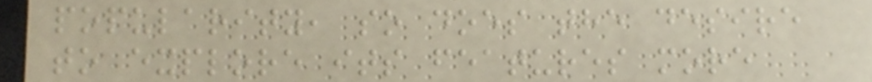popularity, so does the desire
to explore its features more
